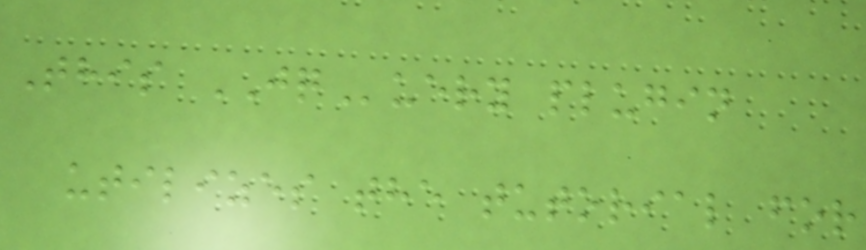This JQuery plugin
utilizes the tutorial for
